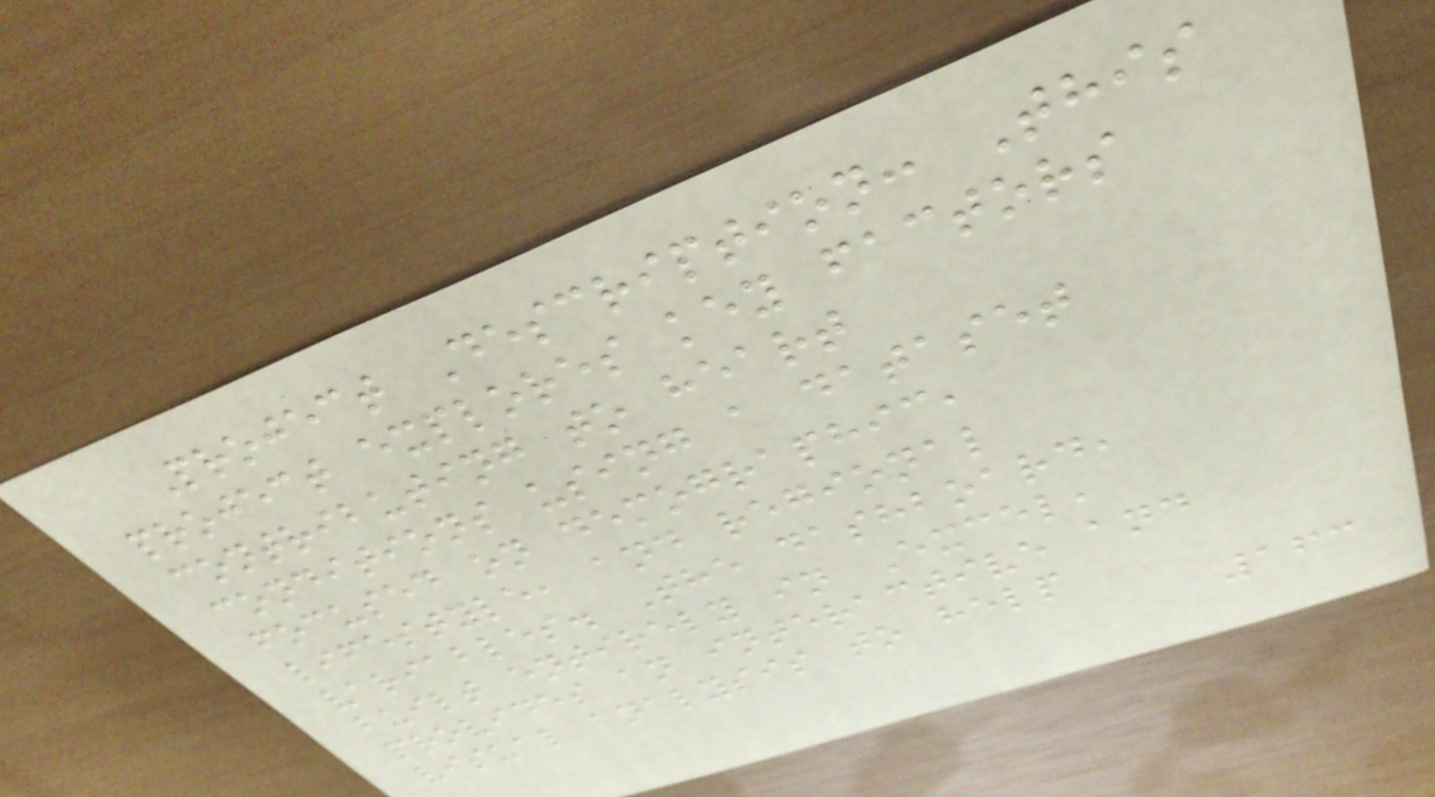Project Description: This
project explores key factors
contributing to heart
conditions using a dataset
focused on demographic,
lifestyle, and regional
variables. The dashboard,
built entirely in Excel,
provides an interactive and
visual analysis to help
163
